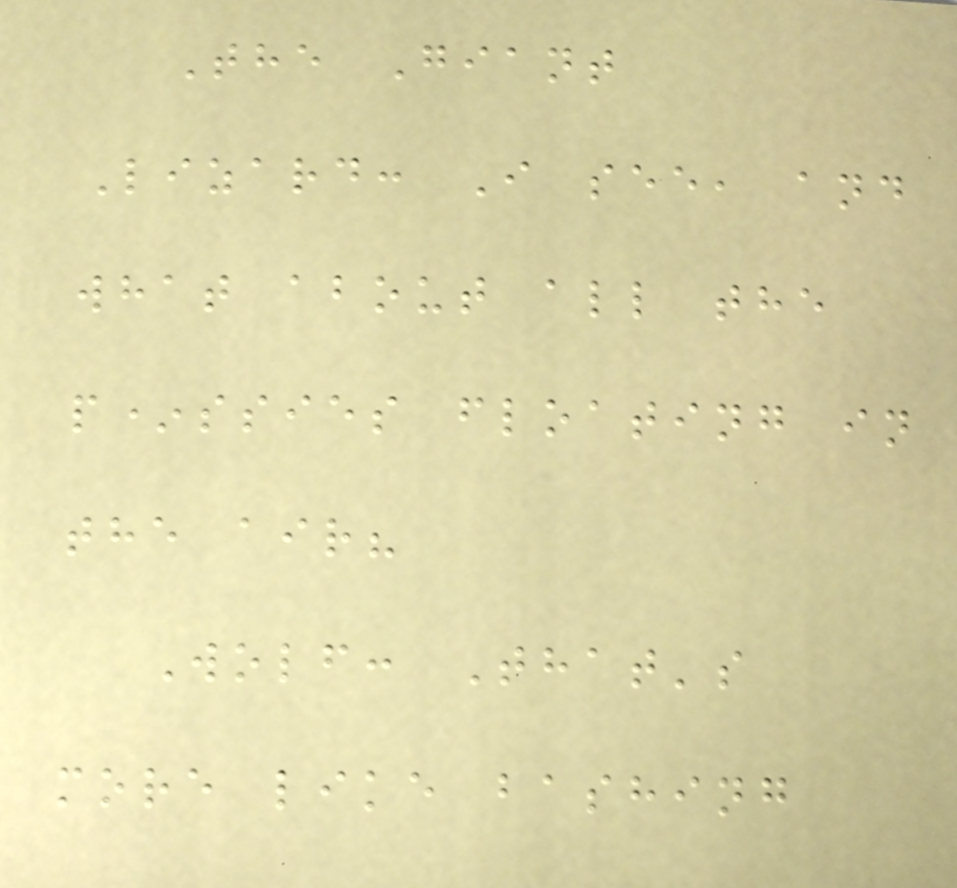The Giant
Lizard: I see, and
what about all the
p*ssies floating in
the air?
Wolf: That's
more like bashing
